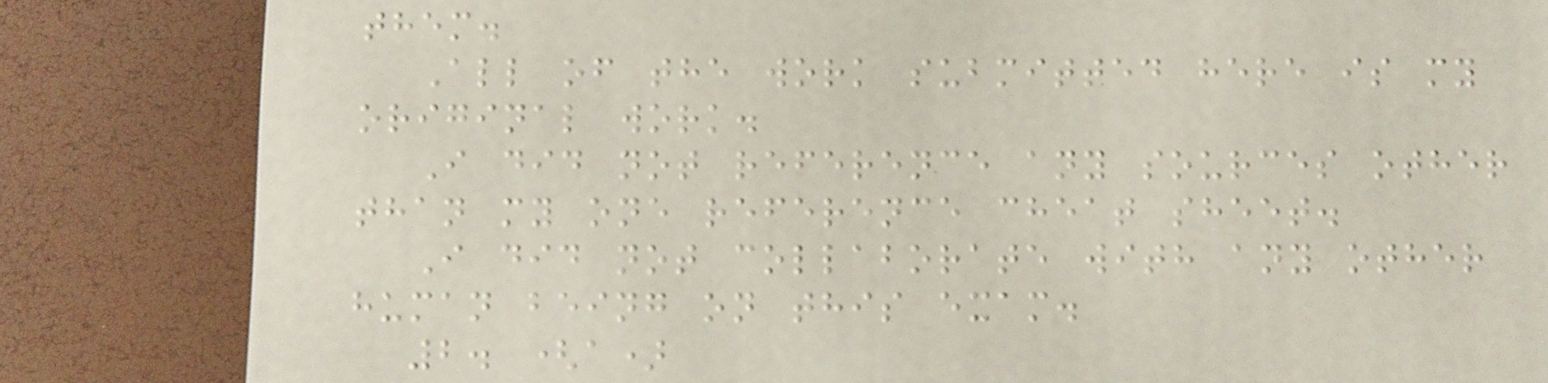them.
All of the work submitted here is my
original work.
I did not reference any sources other
than my one reference cheat sheet.
I did not collaborate with any other
human being on this exam.
2. (a)
